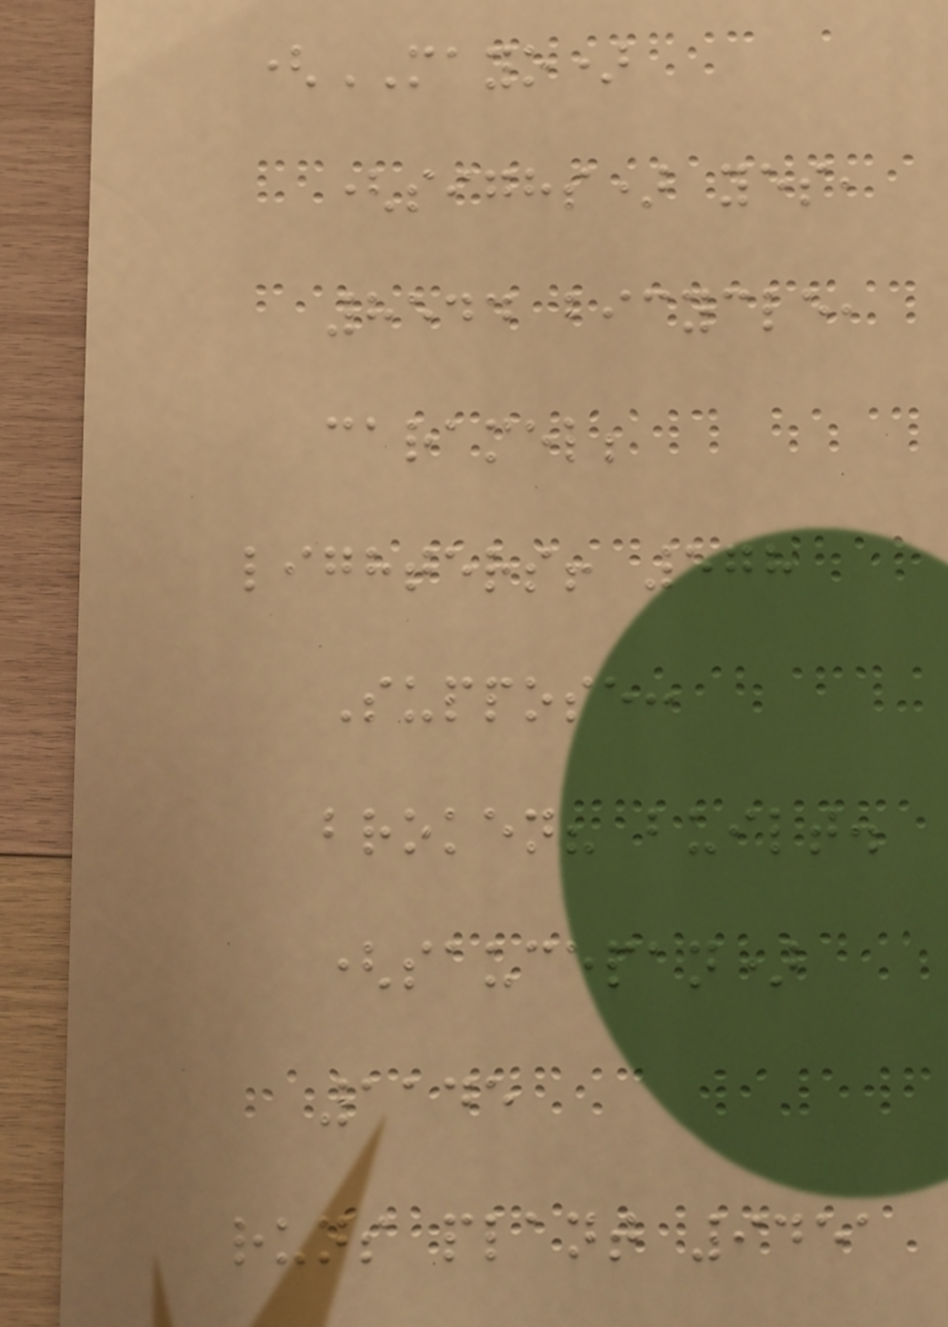(MAYO)
(sighs) yes,
8544 bicycle,
caramel;
lighters! 578
Suppose:
broken? built.
(saucepan)
1145
runs plant 9451
